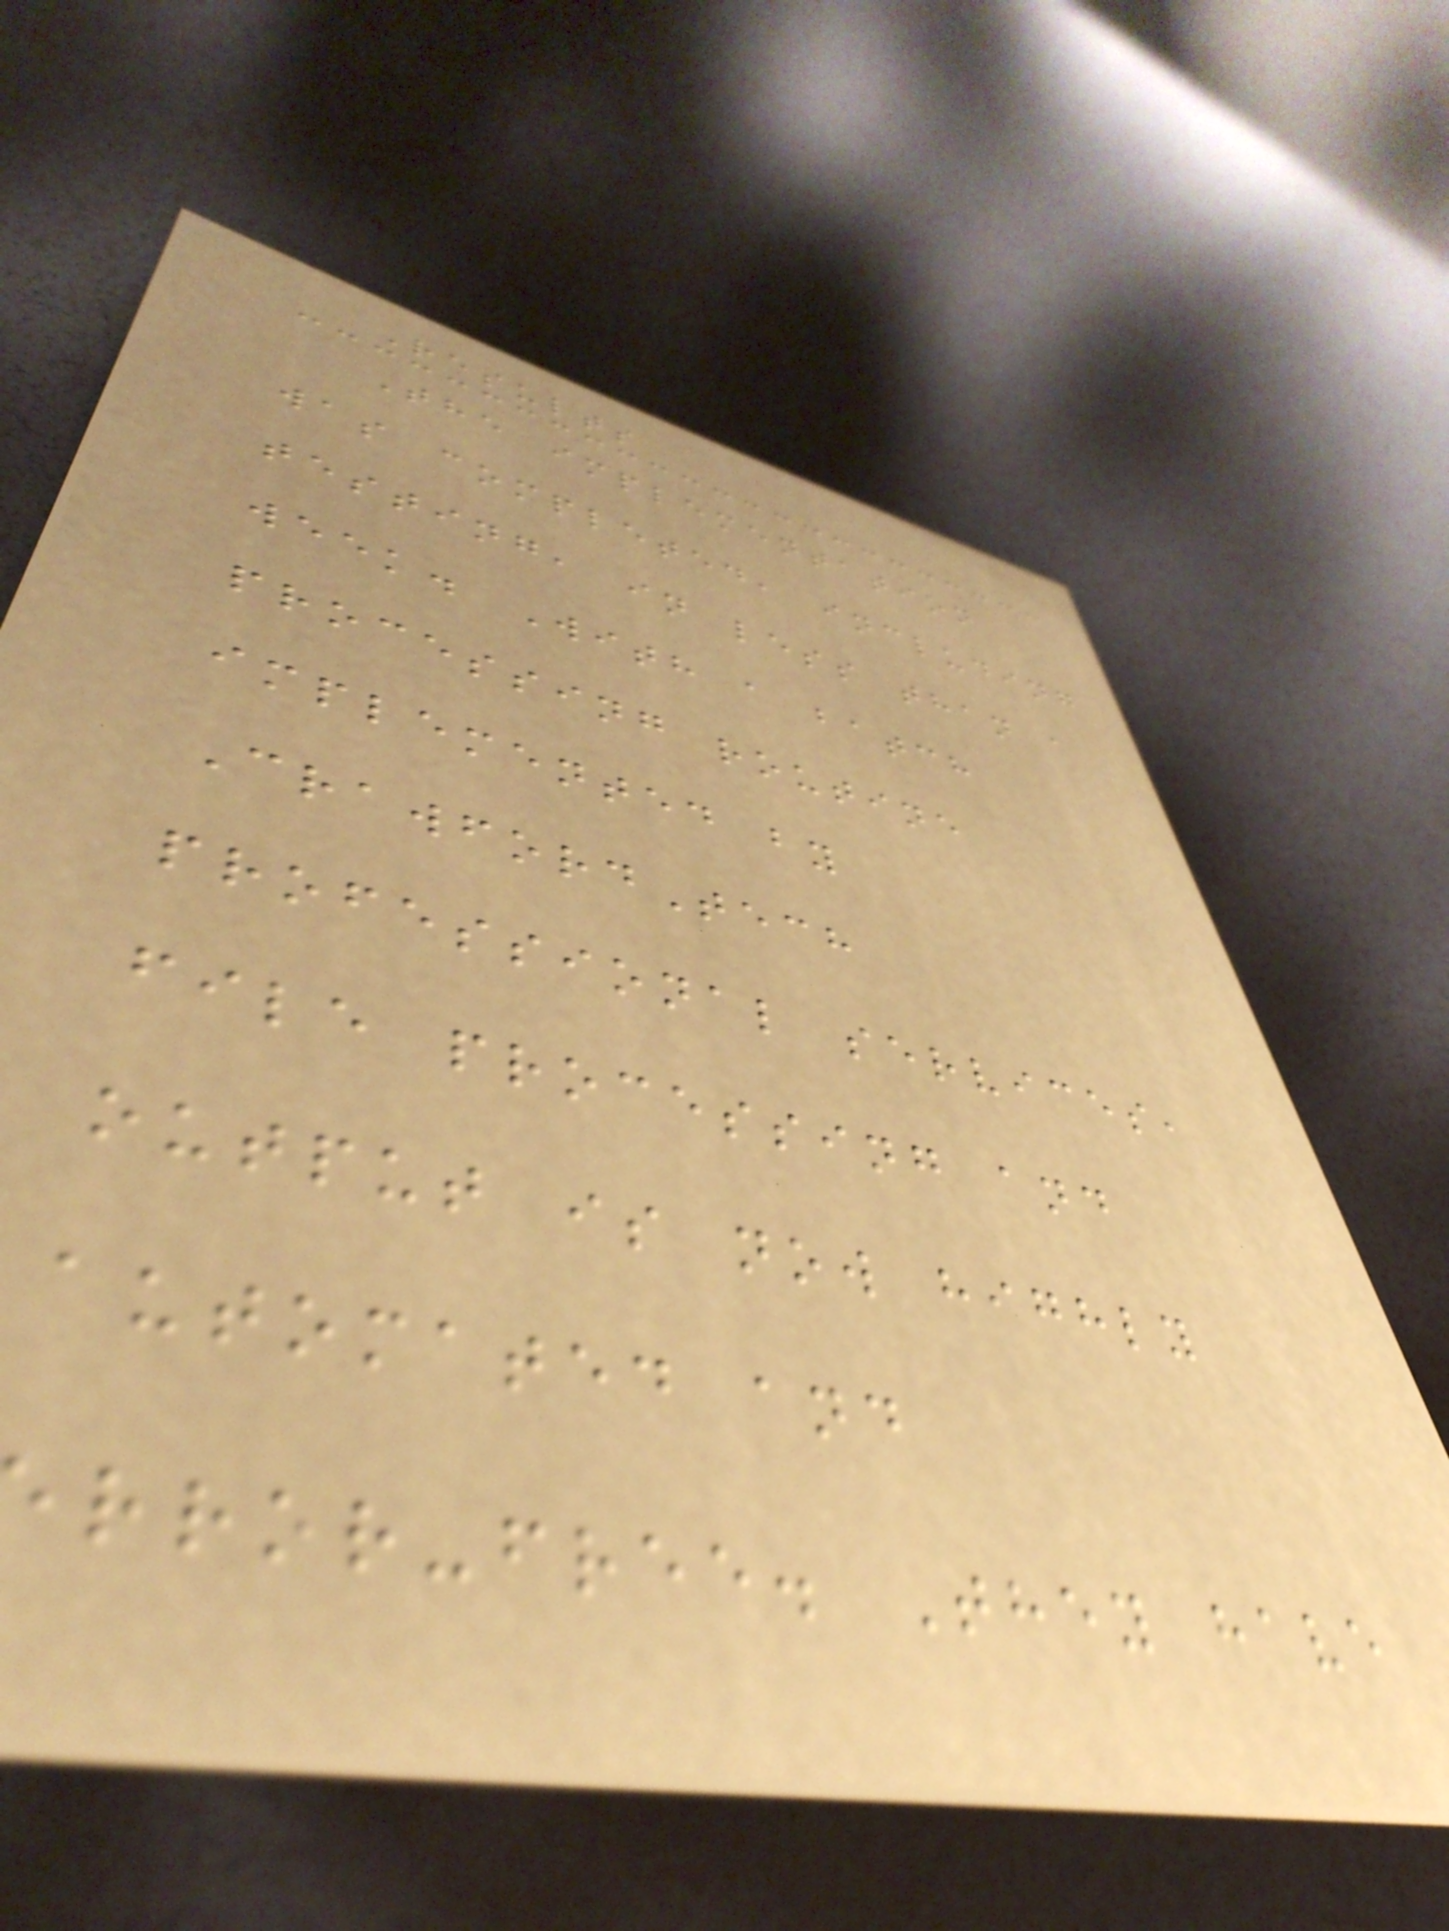Results
The implementation
was completed, including
testing, in less than a
week. With a batch
processing routine
implemented by
CrawfordTech
professional services,
file processing and
output is now highly
automated and
rror-free. They have
